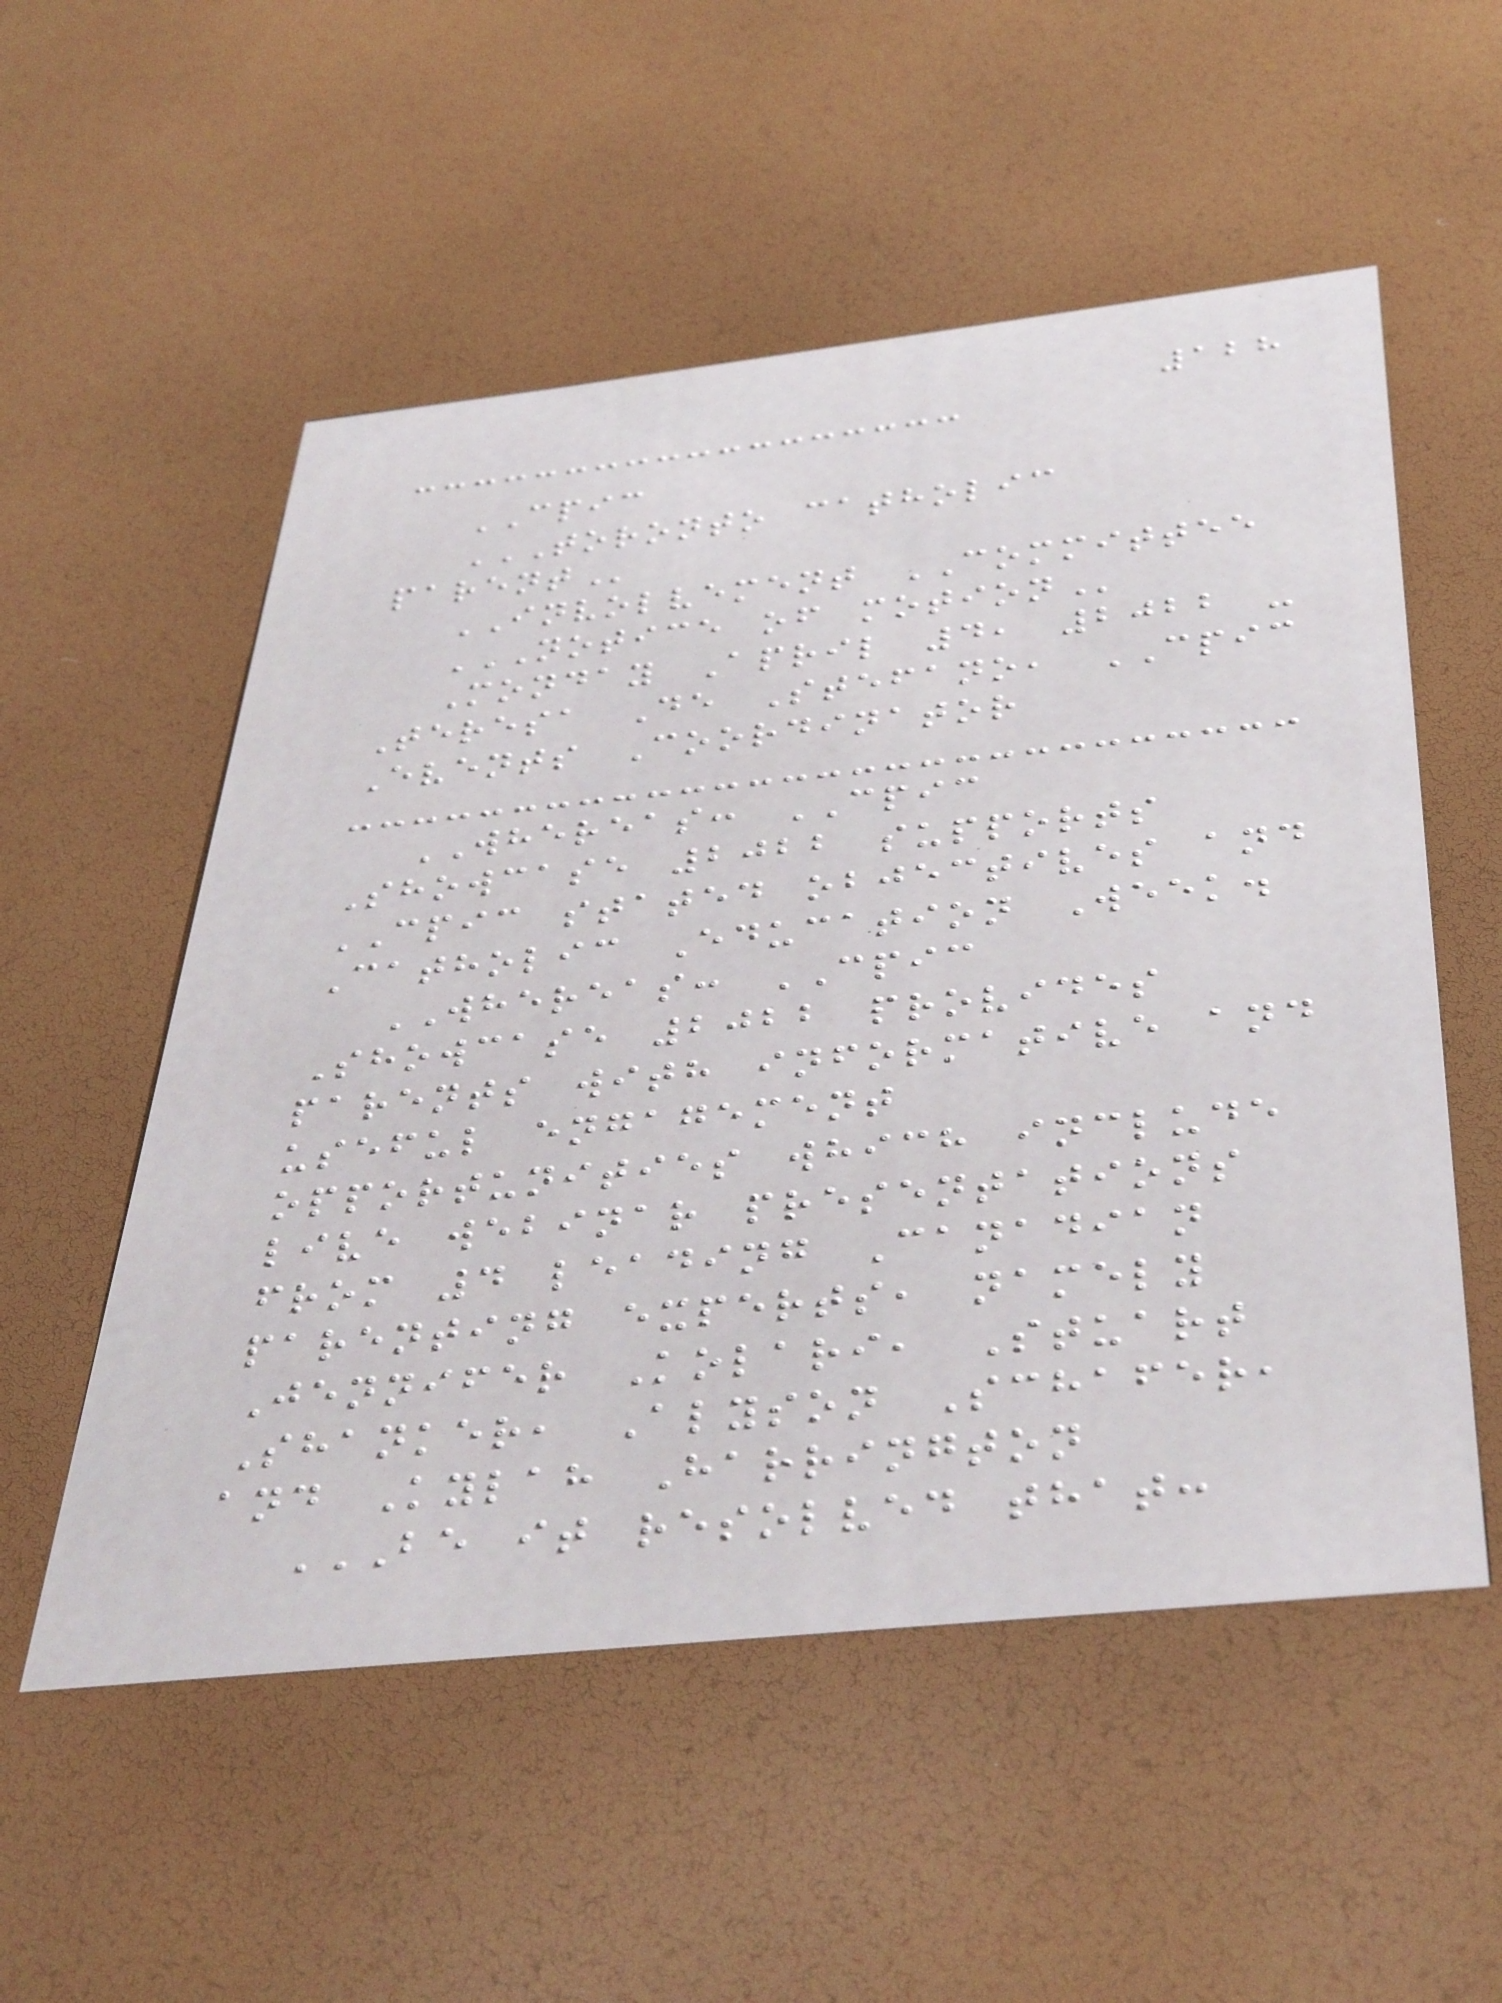128
CPIC
TORONTO CATHOLIC
PARENT
INVOLVEMENT COMMITTEE
NOTICE OF MOTION
Monday April 4, 2022 -
Teresa De Stefano, CPIC
Events Coordinator
WHEREAS: CPIC
Showcase 2022 supports
CPIC stated objectives and
Catholic Education Week.
WHEREAS: CPIC
Showcase 2022 provides
parents with informative and
useful engagement
opportunities which include
live webinar presentations
from 4 leading Canadian
parenting experts, namely
Jennifer Kolari, Stuart
Shanker, Alyson Schafer,
and Kylah Harrington
BE IT RESOLVED THAT:
